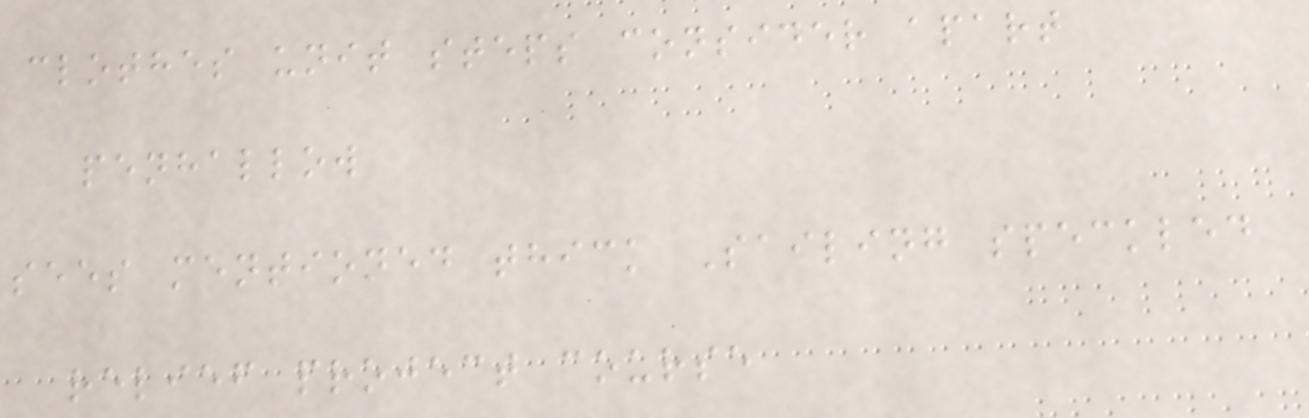clothes unit steps consider apart
penhallow
sees mentioned thick Sailing speckled
relief project course
